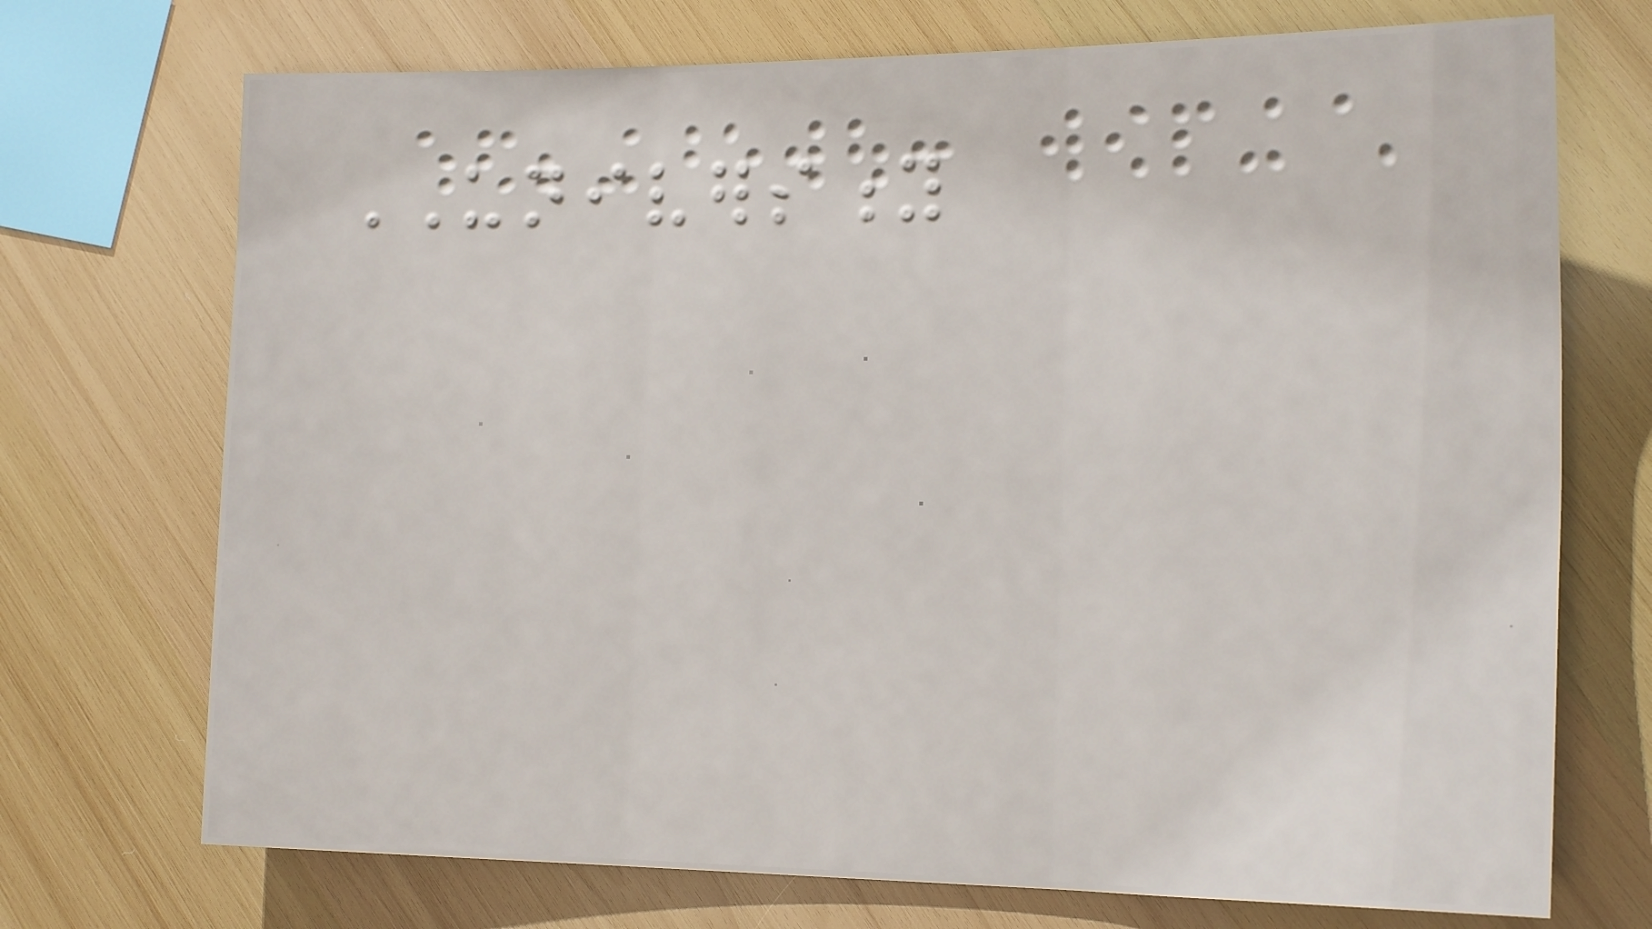UNIVERSITY
